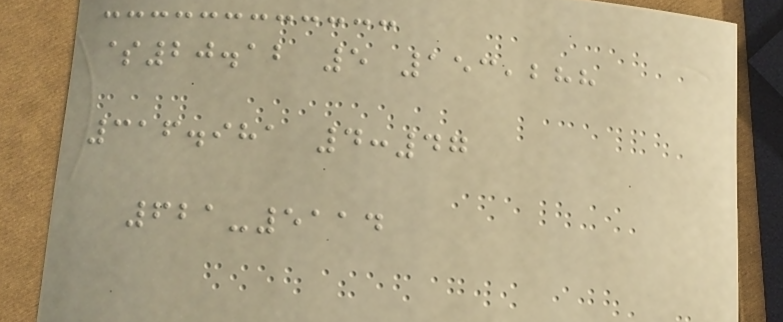$20.12 5 153,288
316.981 4:47
621-5114
